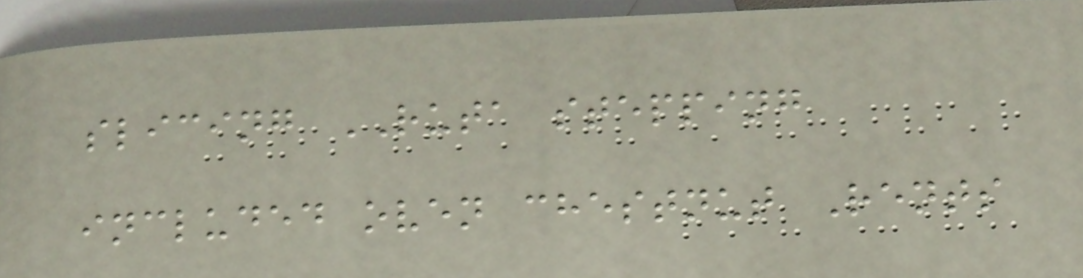slicing RUTA stepping
included oven chestnut Rents
